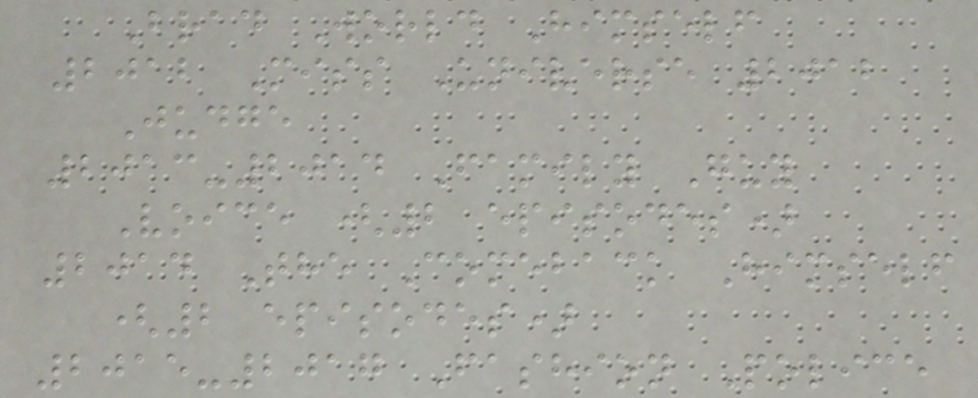Brad World Himself
2012 Miss Universe 2012
Judge
2013-2014 Family Guy
Voice (2 episodes)
2014 The Comeback Himself
(2 episodes)
2015-2017 Fashion Police
